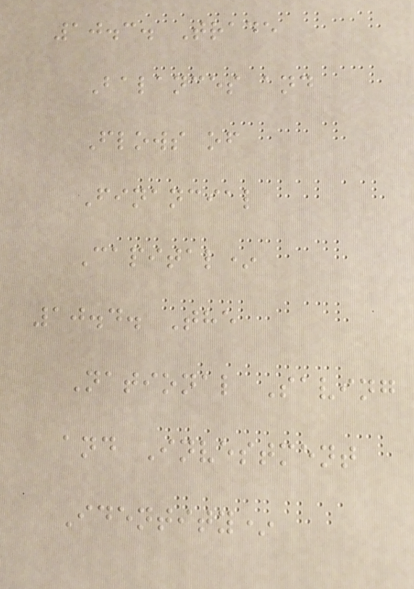10.3. Trade
Balances and
Flows of
Financial
Capital*
10.4. The
National Saving
and Investment
Identity*
